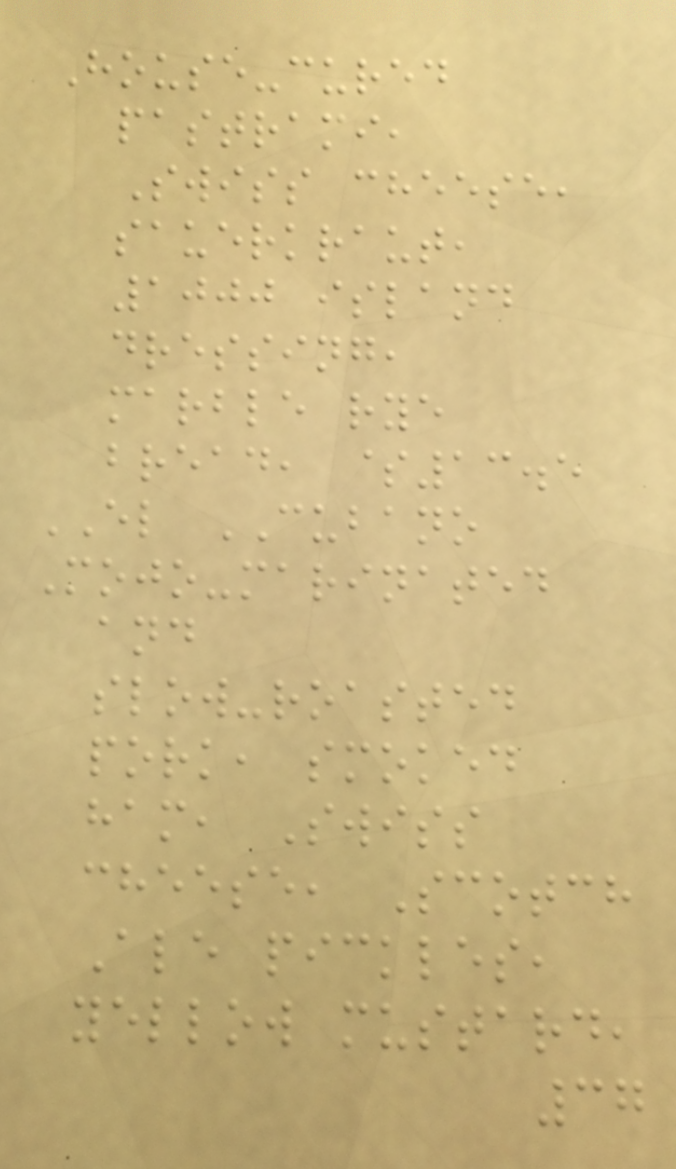House-cured
pastrami,
Swiss cheese,
sauerkraut,
1000 island
dressing,
marble rye
bread, $13.5
EL CUBANO
Mojo-marinated
and
slow-roasted
pork, smoked
ham, Swiss
cheese, Scotch
Ale pickles,
yellow mustard,
37
